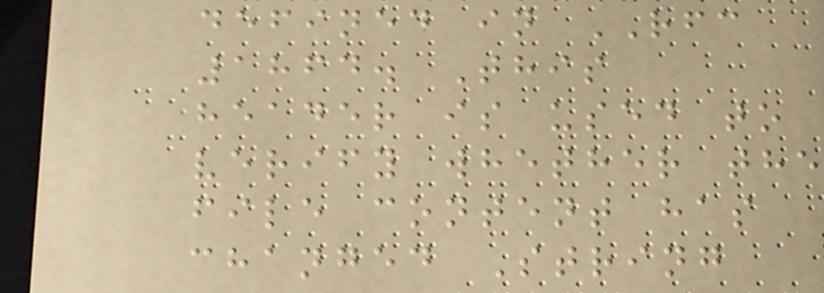defined in RFC
1864. This
header is used to
verify whether the
file content has
changed String
